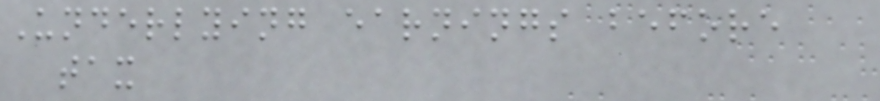Underlying earnings before
tax
